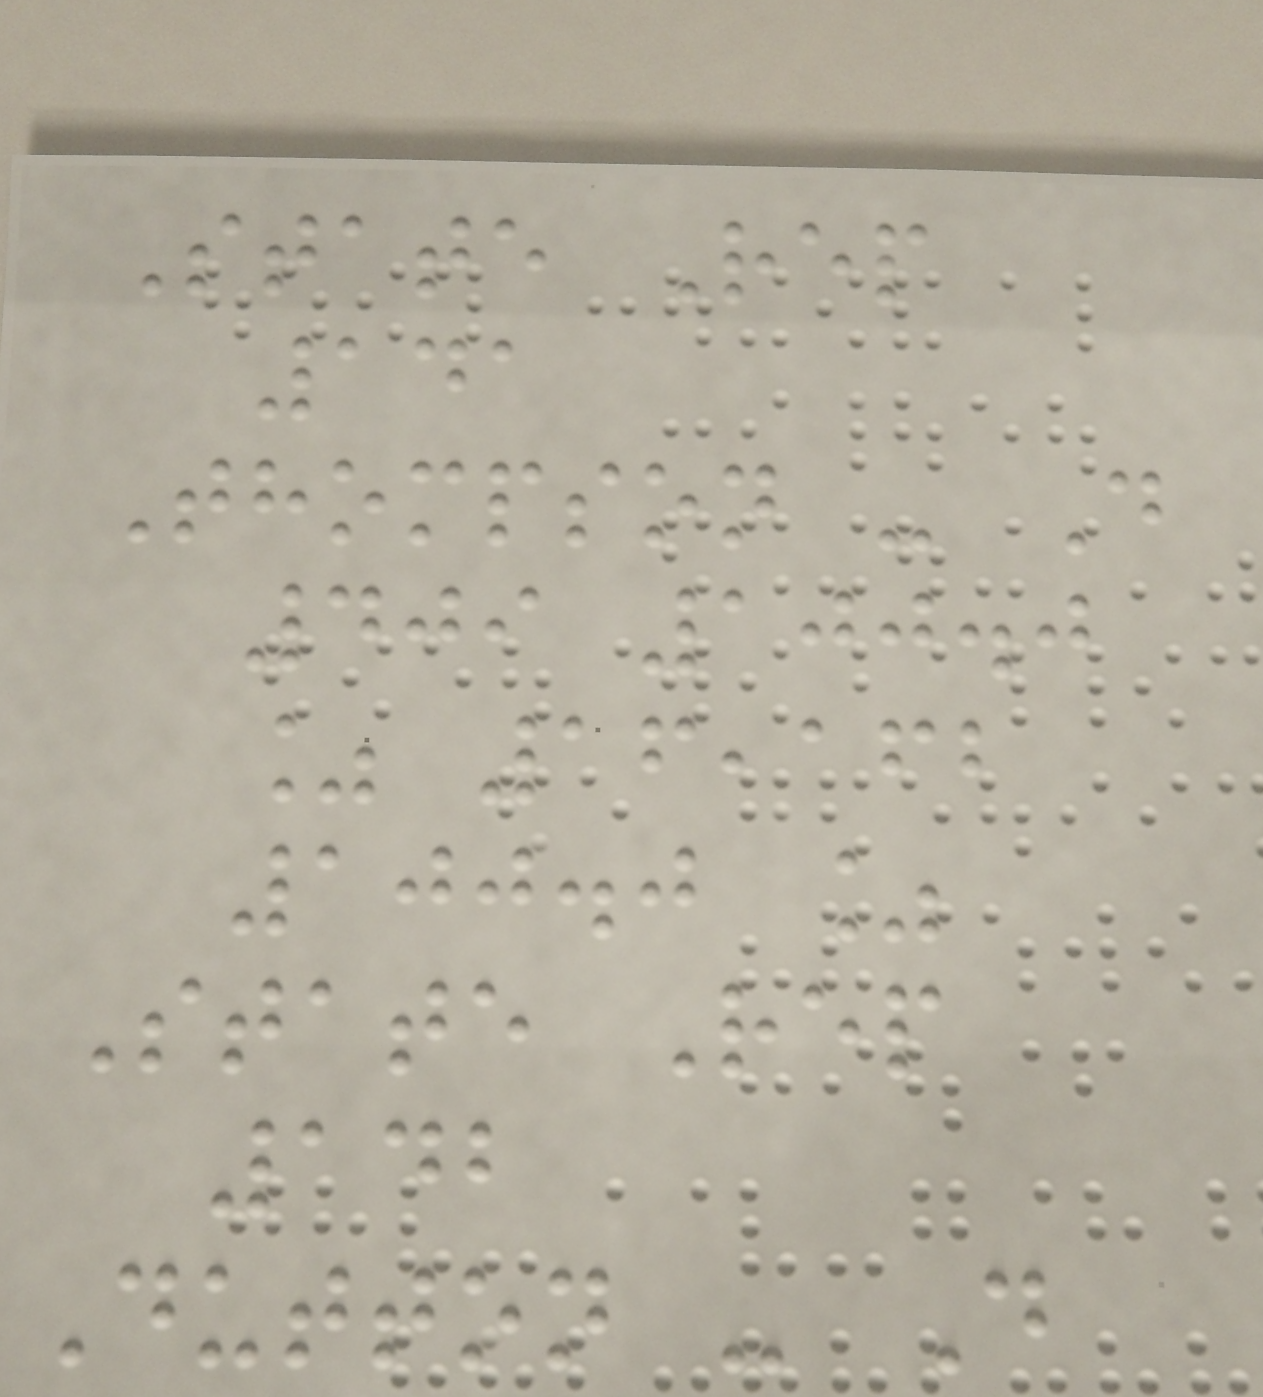State Rep
141
Thompson - D
409 100.0
% 16,162
100.0 %
State Rep
142
Dutton - D
